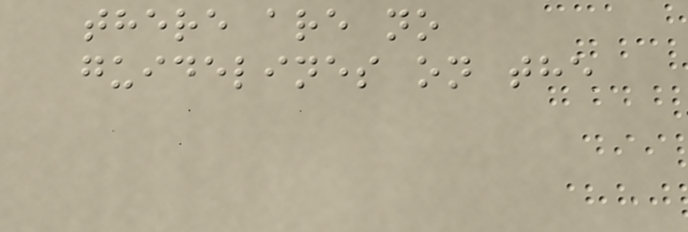there are no
guidelines on the
